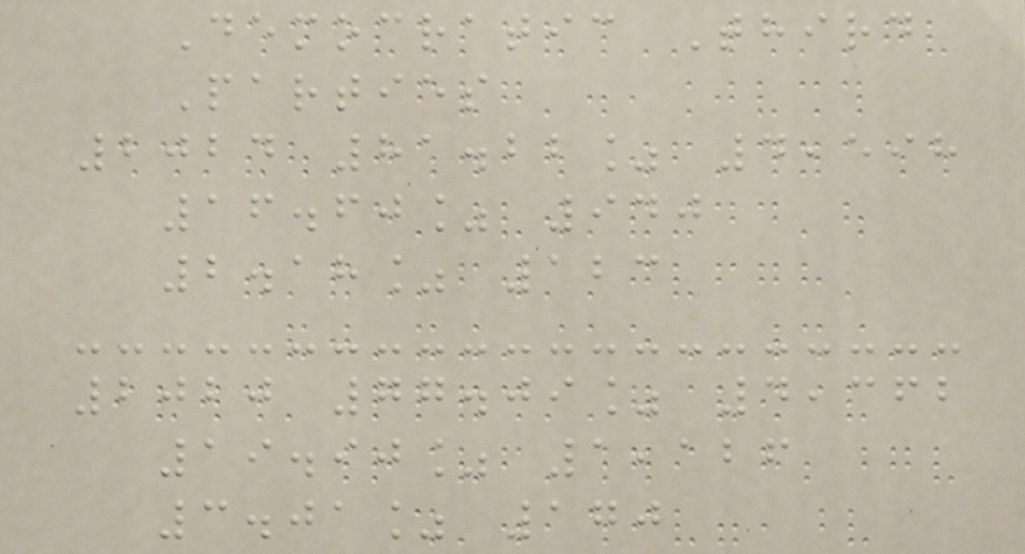Democratic Third
Parties
2024 81.22% 4,598
16.60% 940
2.18% 123
2020 77.09% 4,362
19.90% 1,126
3.01% 170
